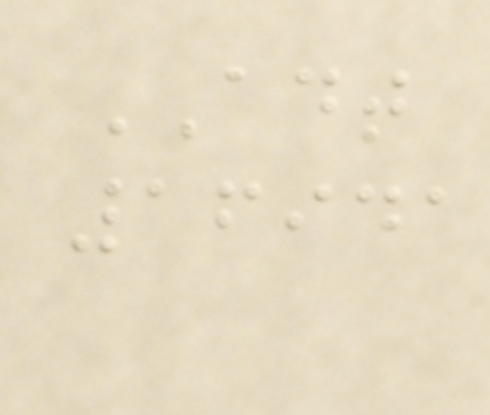ADT
16941
